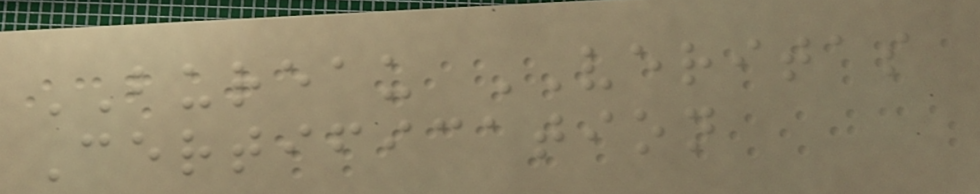BUREAU VERITAS
Certification
